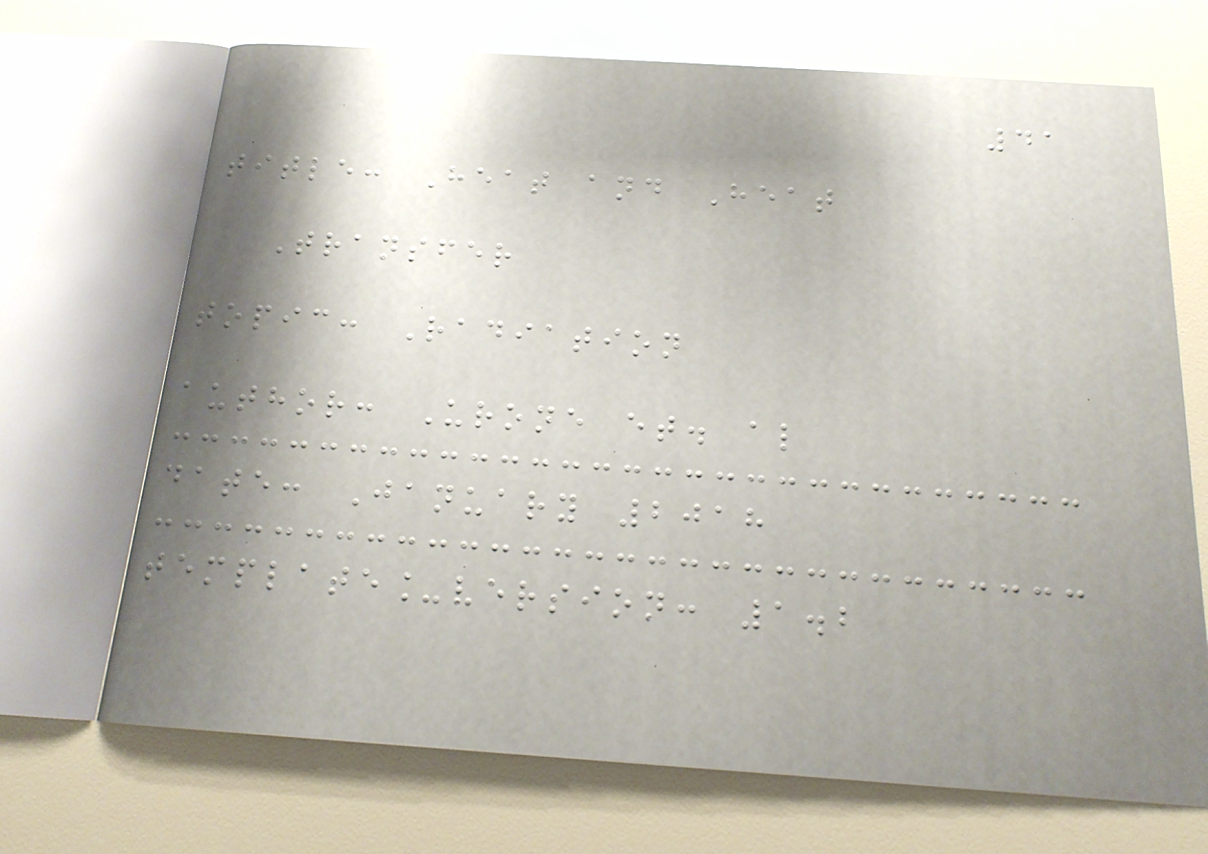41
title: Heat and Heat
Transfer
topic: Radiation
author: Urone et. al
date: January 2018
template_version: 1.2
